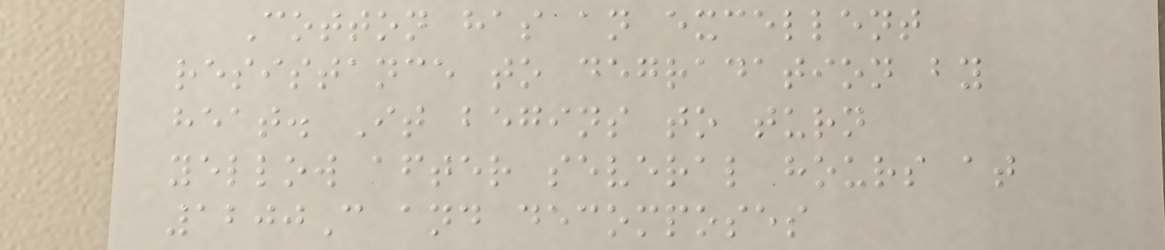Cotton has an excellent
resistance to degradation by
heat. It begins to turn
yellow after several hours at
1200C and decomposes
